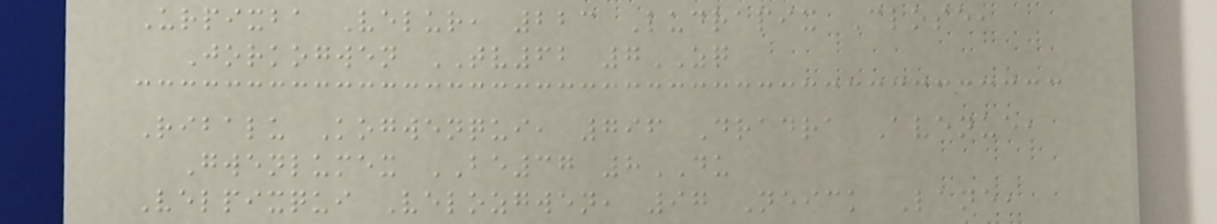Urpixba Velur, 223 Ludrapix Close,
Jorkogwen TV62 7ZQ
Ribalu Kogwenqui, 796 Dradra Avenue,
Gwenlumex BE37 8DU
Velpixqui Velozgwen, 97 Neick Lane,
